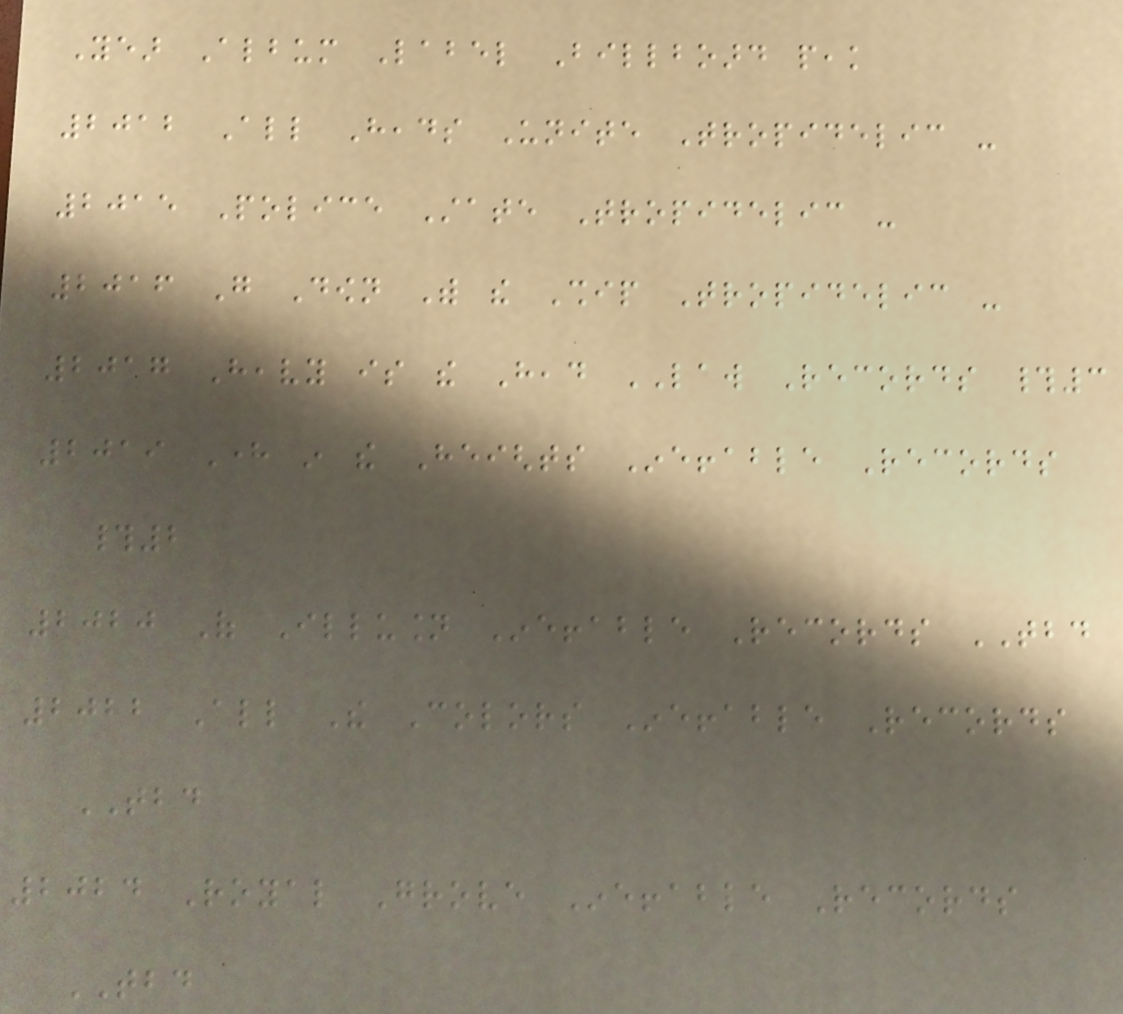Year Album Label Billboard peak
2012 All Heads Unite Tropidelic -
2015 Police State Tropidelic -
2016 Go Down With the Ship Tropidelic -
2017 Heavy is the Head LAW Records #3
2019 Here in the Heights Ineffable Records
#2
2020 Of Illusion Ineffable Records TBD
2022 All The Colors Ineffable Records
TBD
2024 Royal Grove Ineffable Records
TBD
